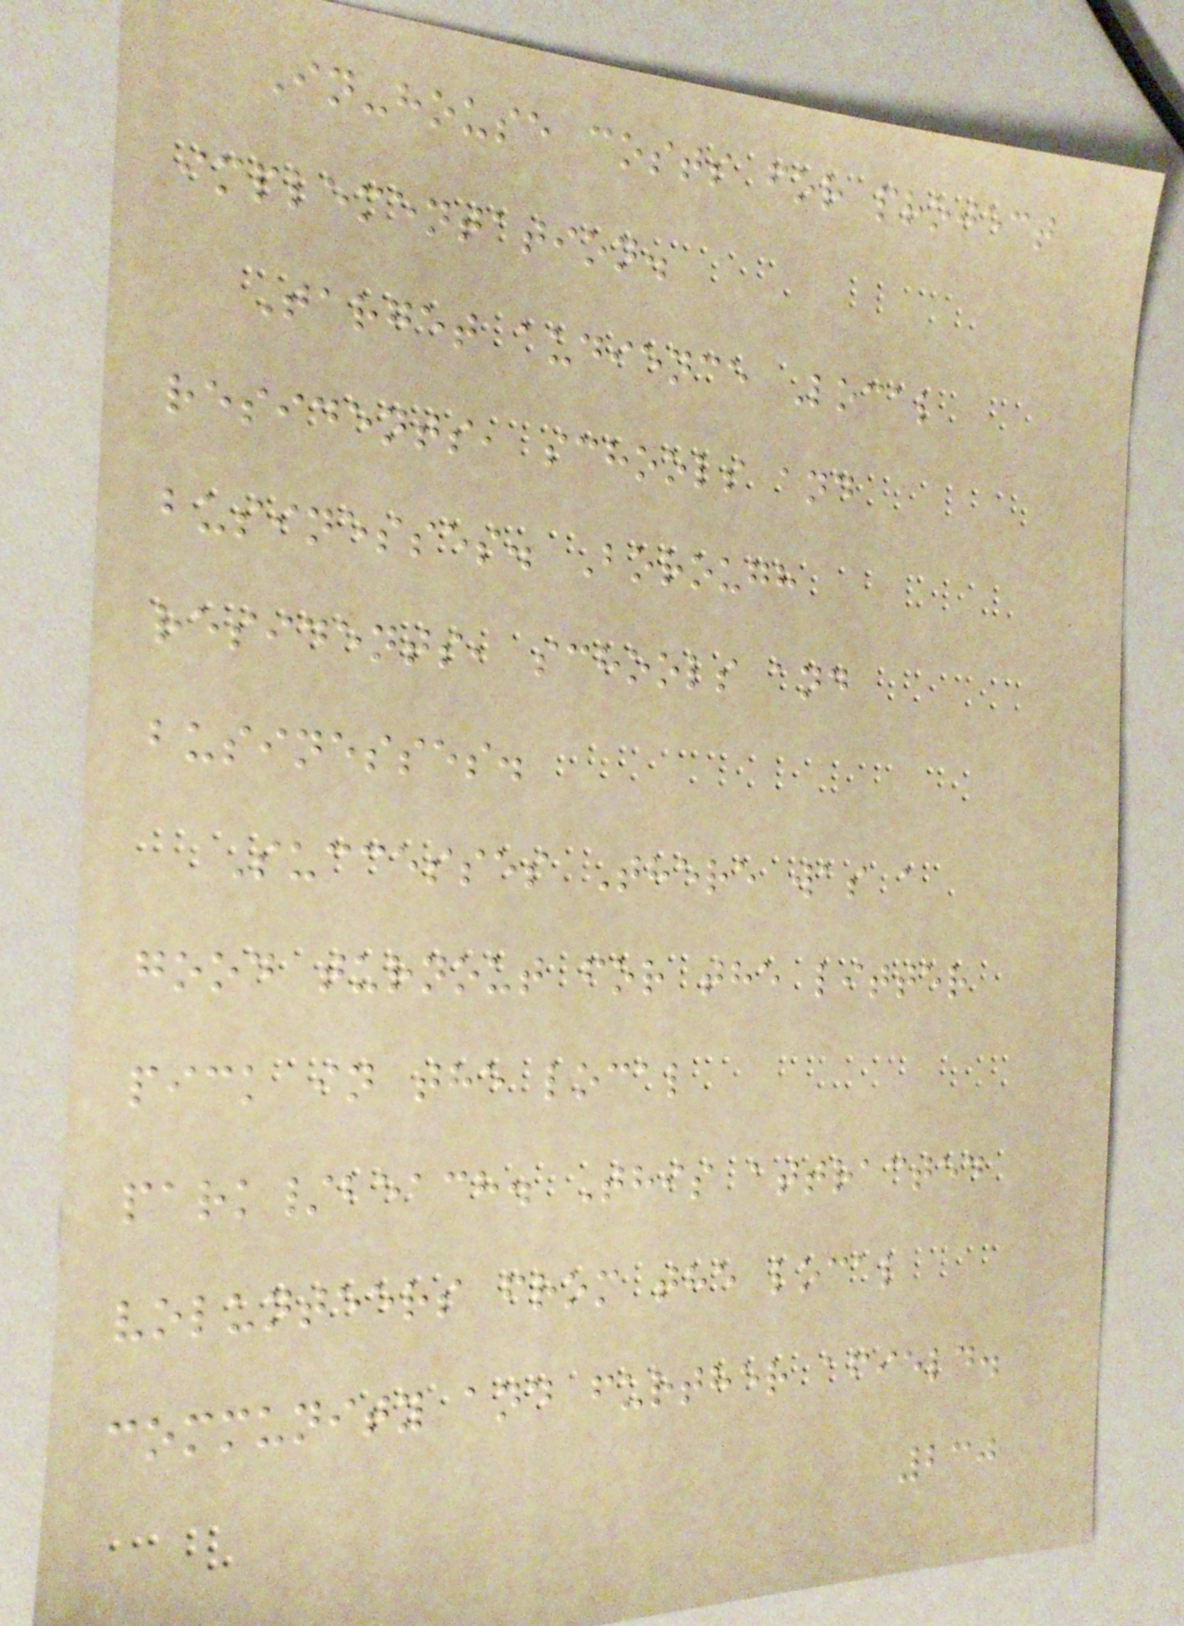In-house costs for project
implementation.
Target audience Local
residents, schools and
businesses. Borough
residents, schools and
businesses.
Successes There was a
good turnout for the litter
pick in the local
park/beach. This attracted
volunteers from the local
community and further afield.
230
